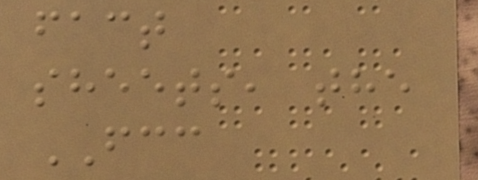fact
sheets, the
FCC
